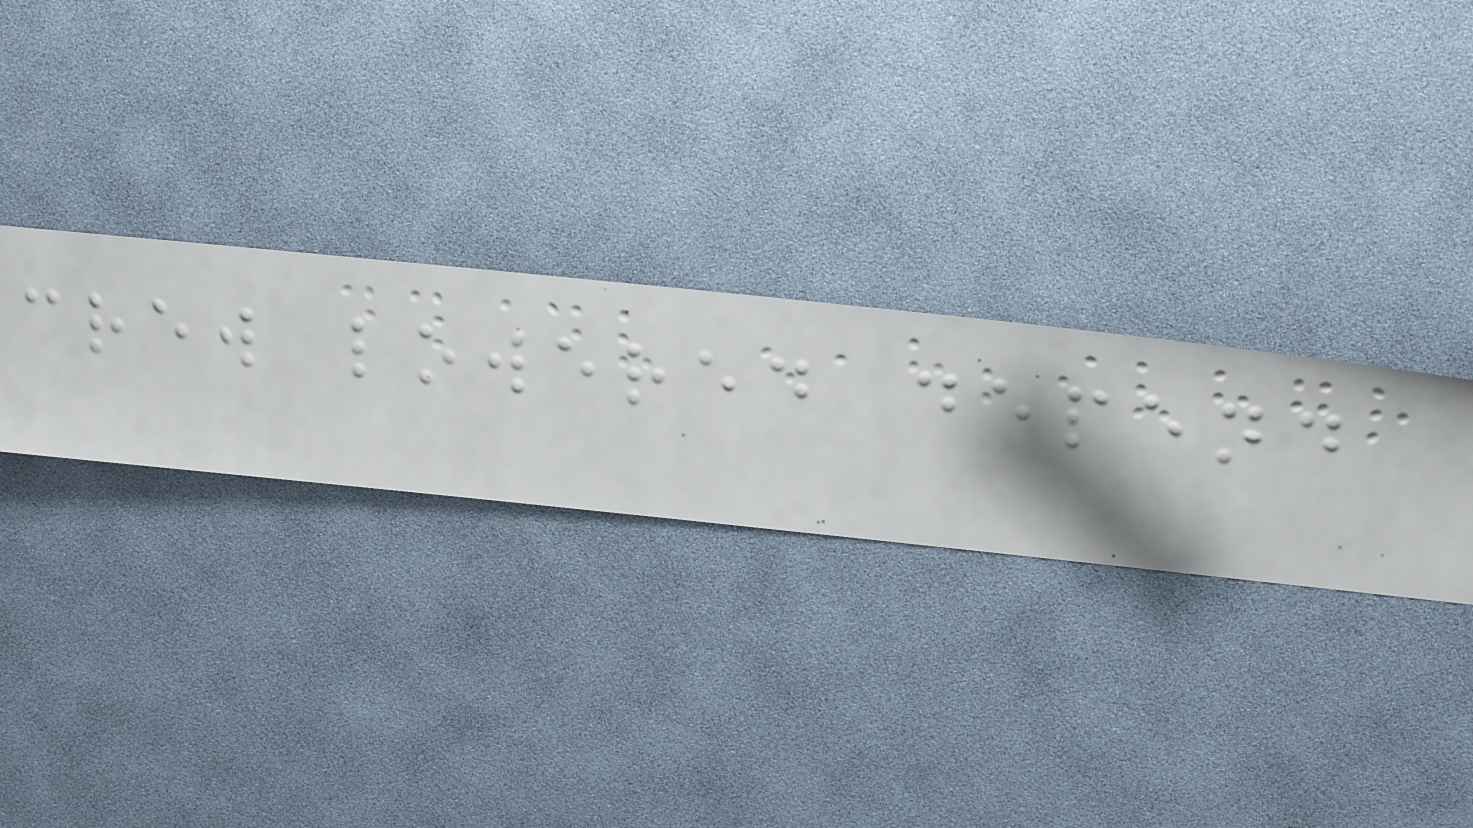crew lowered depend
